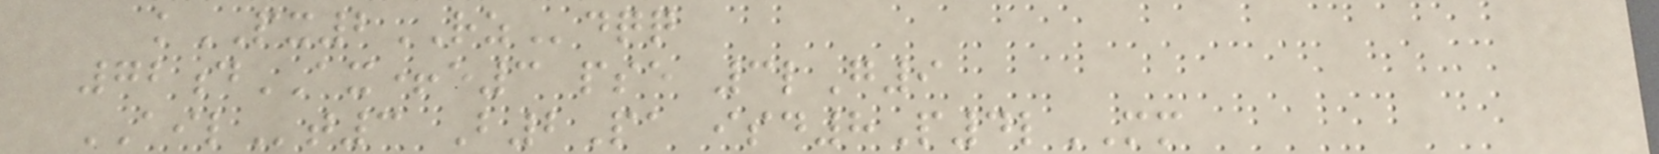kPX2RZdqq
72dAX+e3 pse 3lG9
AILt3 B2Pa isd8P4lMM
